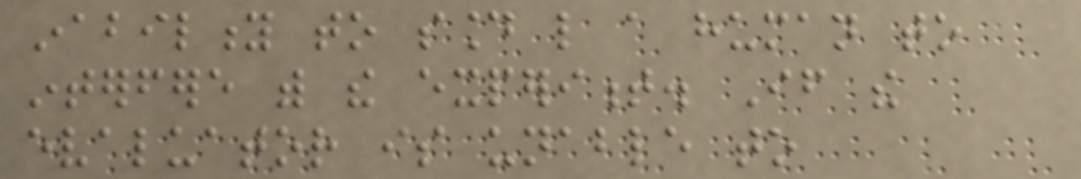inability to sound like a human to
interfere with the experiment. If the
evaluator is unable to
